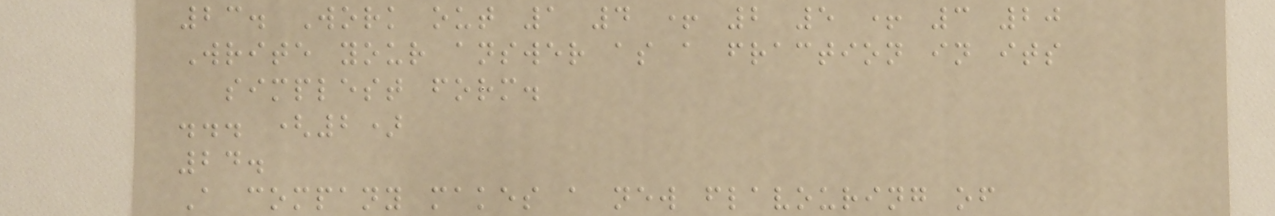23. Work out 1 4 + 2 5 + 3 20
Write your answer as a fraction in its
simplest form.
... (2)
24.
A company makes a new flavouring of
